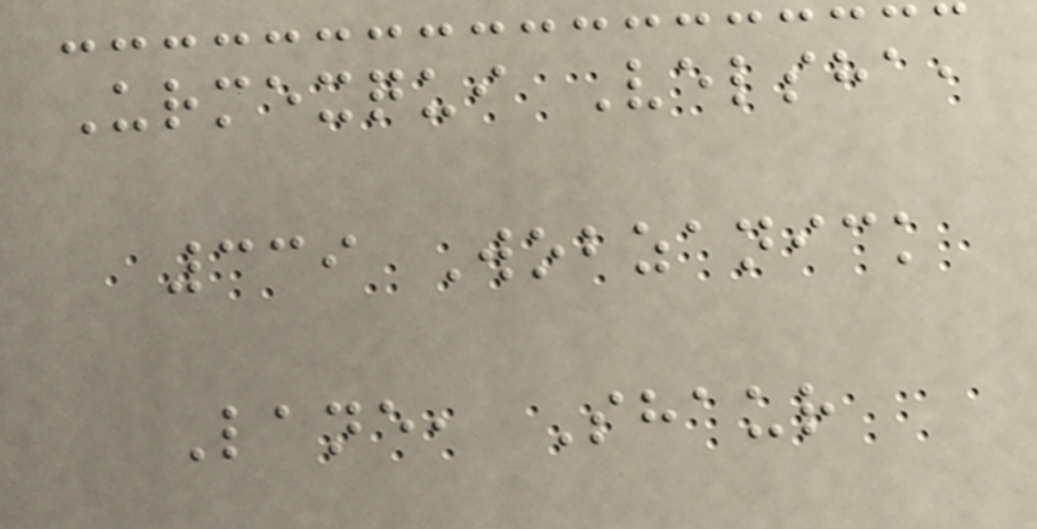Urmexqui Velsha,
339 Wobzanick
Lane, Shaur
